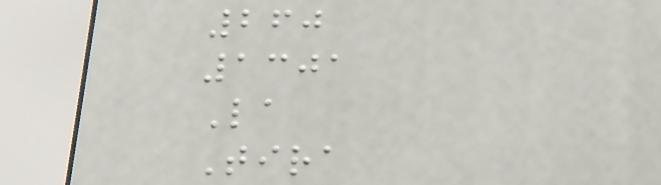260
1301
La
Tira
